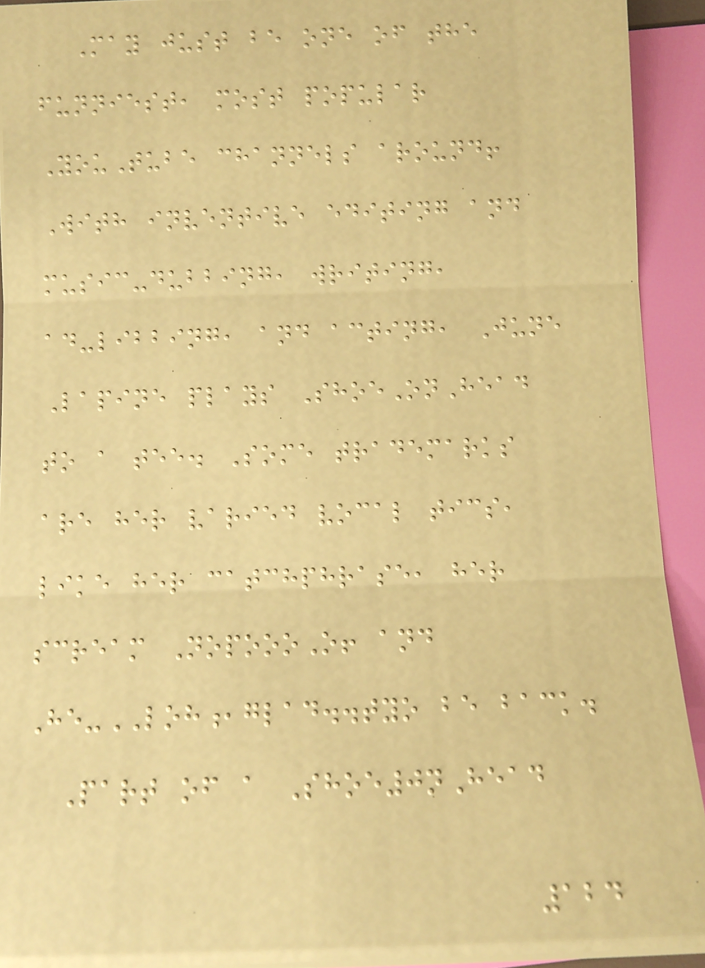May just be one of the
funniest, most popular
YouTube channels around!
With inventive editing and
music-dubbing, writing,
ad-libbing, and acting, June
Lapine plays ShoeOnHead
to a tee. Some trademarks
are her varied vocal tics,
like her catchphrase, her
scream NopoooO! and
He-LOH,glad..tyo be back.
Part of a Shoe0nHead
124
